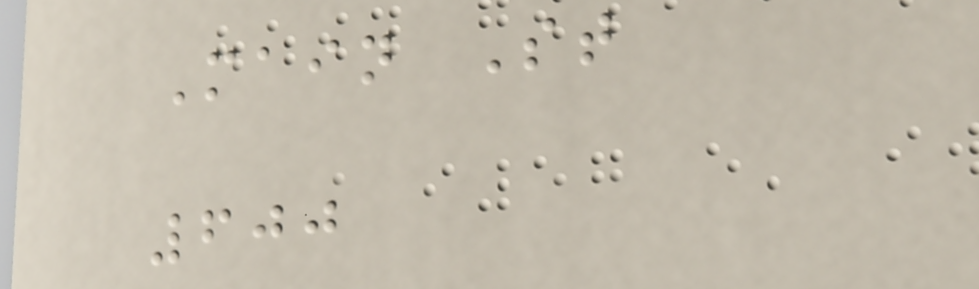Main St
600
